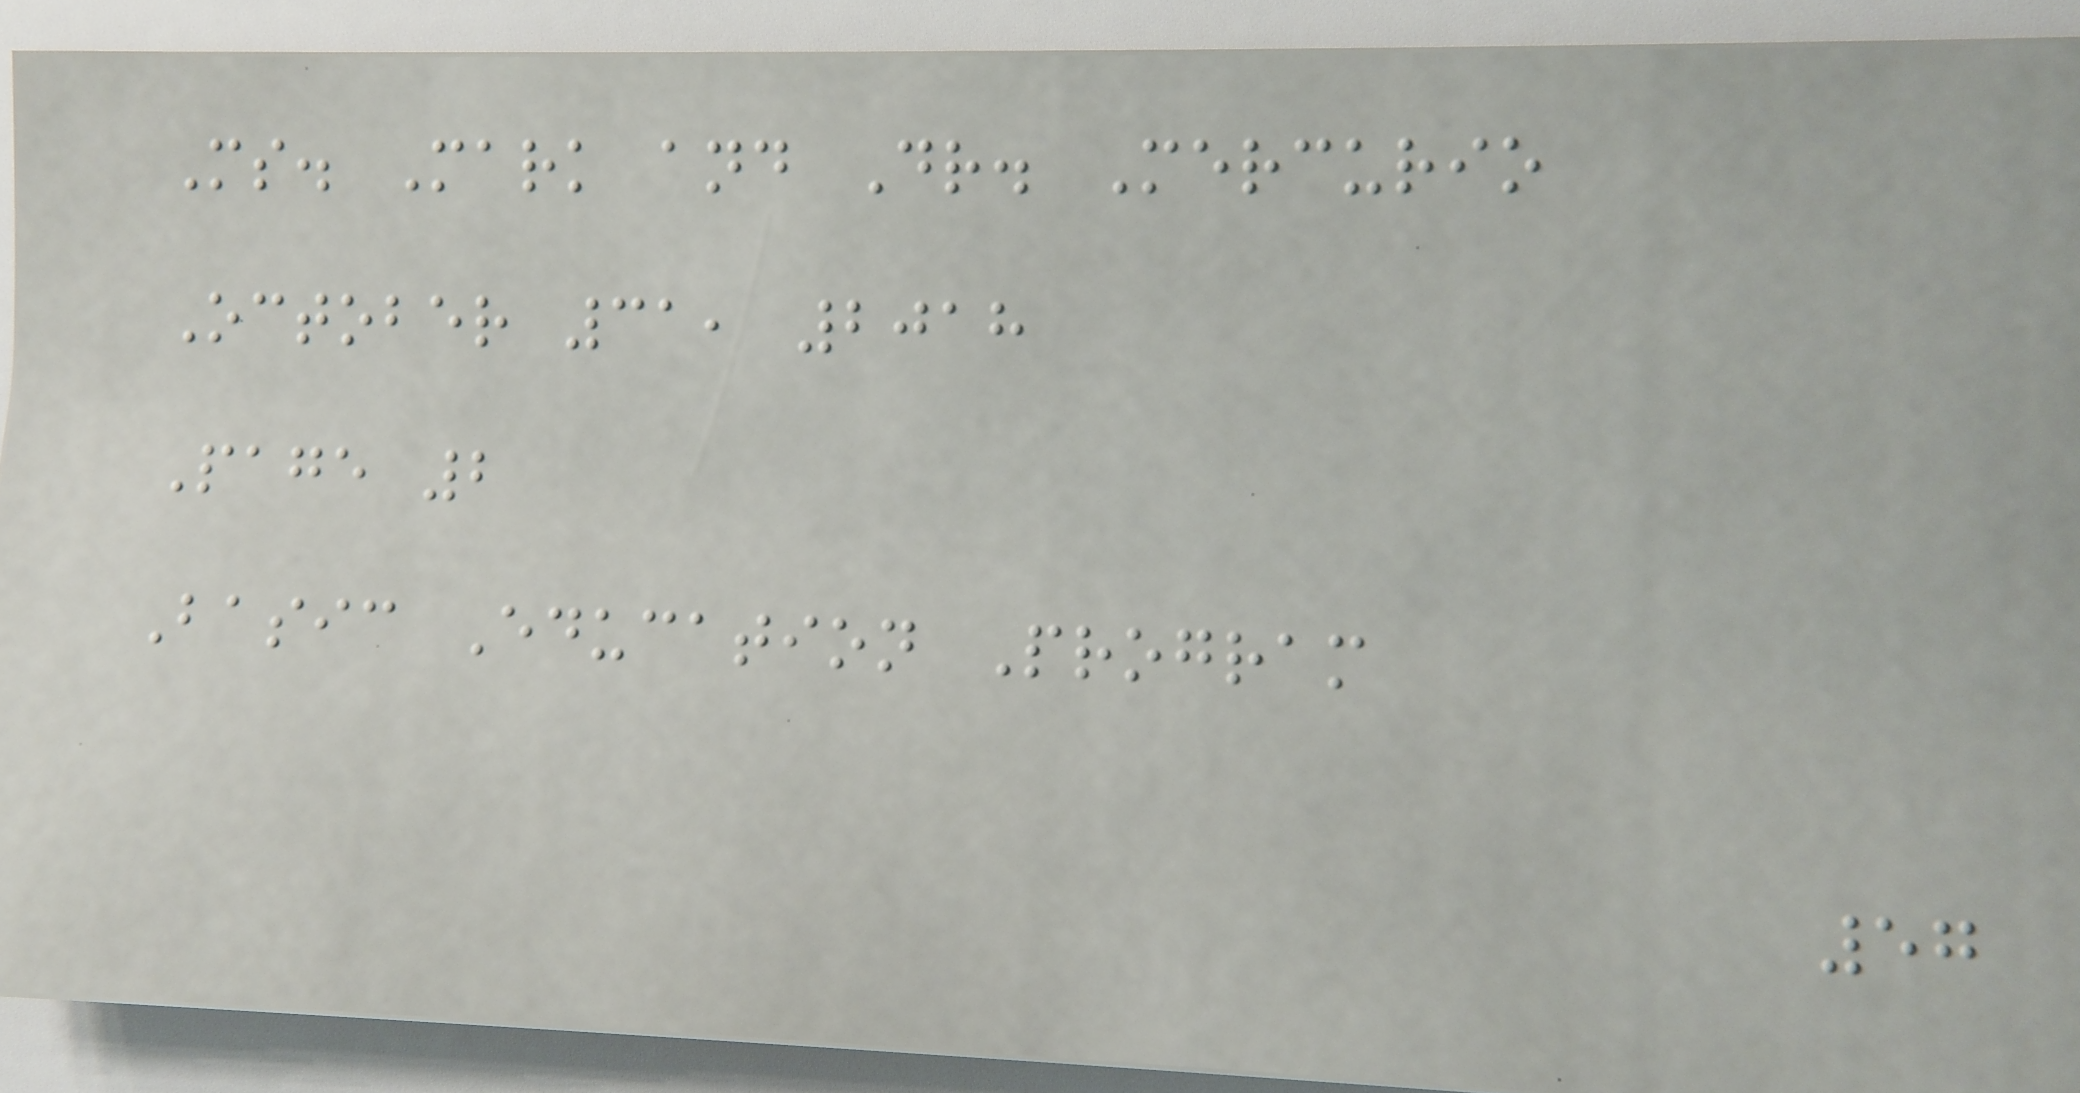Ms. Mark and Dr. Mercurio
October 31, 2018
Page 2
Basic Education Program
57
